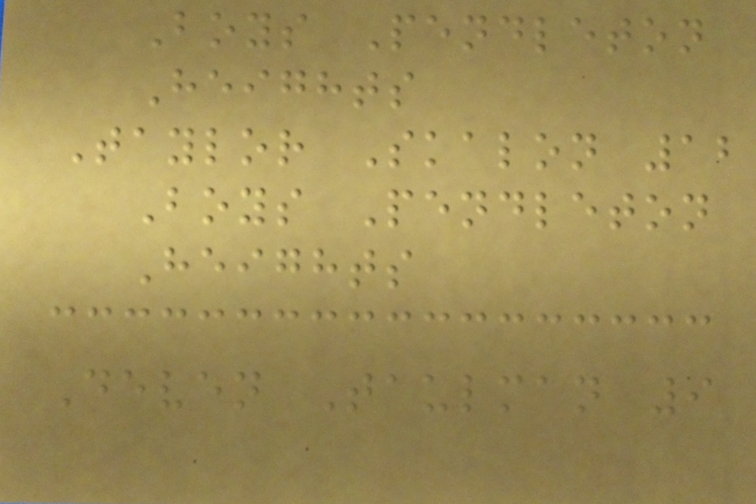Boys Pendleton
Heights
Taylor Skalon 12
Boys Pendleton
Heights
Deven Taulman 9
